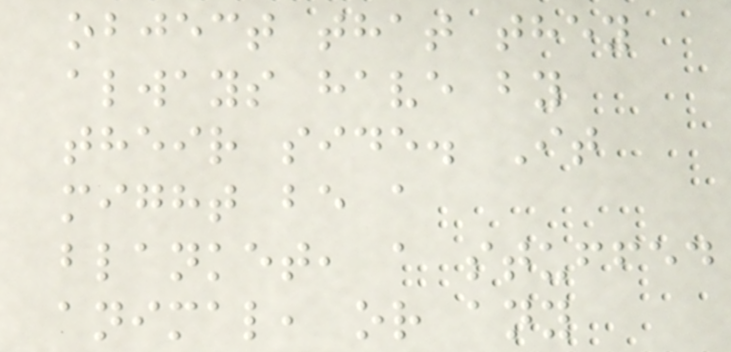object that they
always have by
their side. It
might be a
blanket, a stuffed
animal, or any
